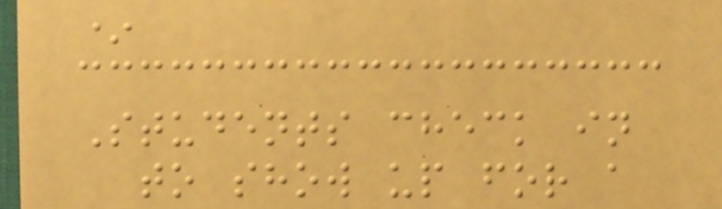*
Students check in
to show up for a
